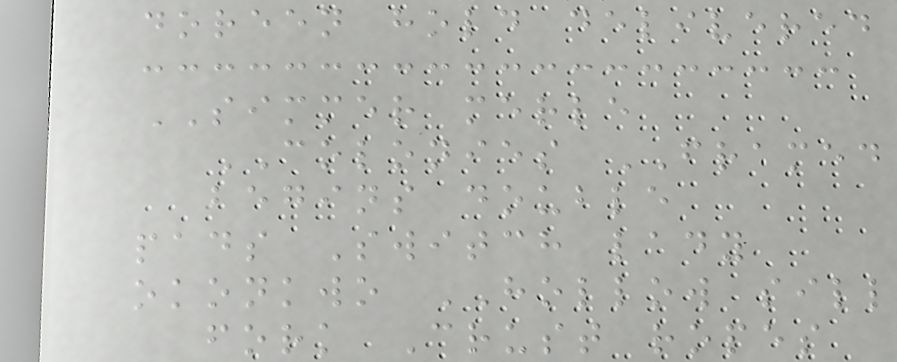doreen hold delivered
SIMMER merle
COLONIES FRAMED
begins double
pads Switch lady
okonkwo HOLLOW sill
fork Crust ropes
